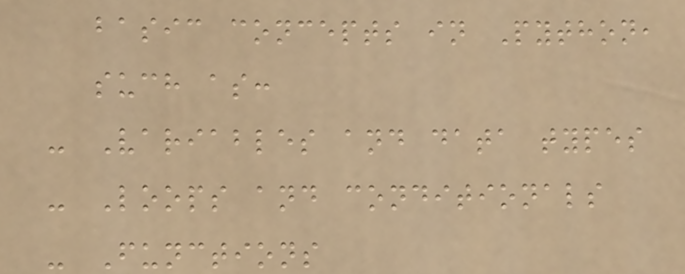basic concepts in Python,
such as:
- Variables and data types
- Loops and conditionals
- Functions
